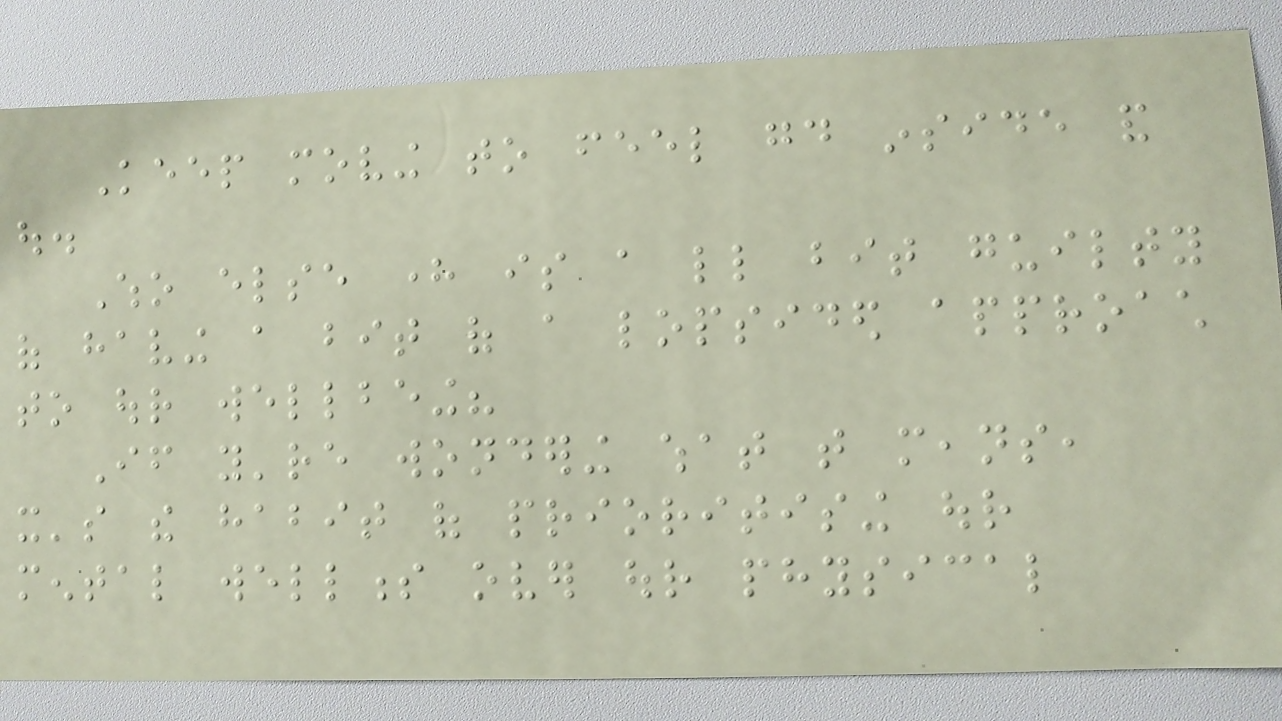Keep moving to feel good inside and
out.
Who else here is a little bit guilty
of having a bit of a lopsided approach
to our wellbeing?
If you're wondering what that means,
it's the habit of prioritising our
mental wellness over our physical
